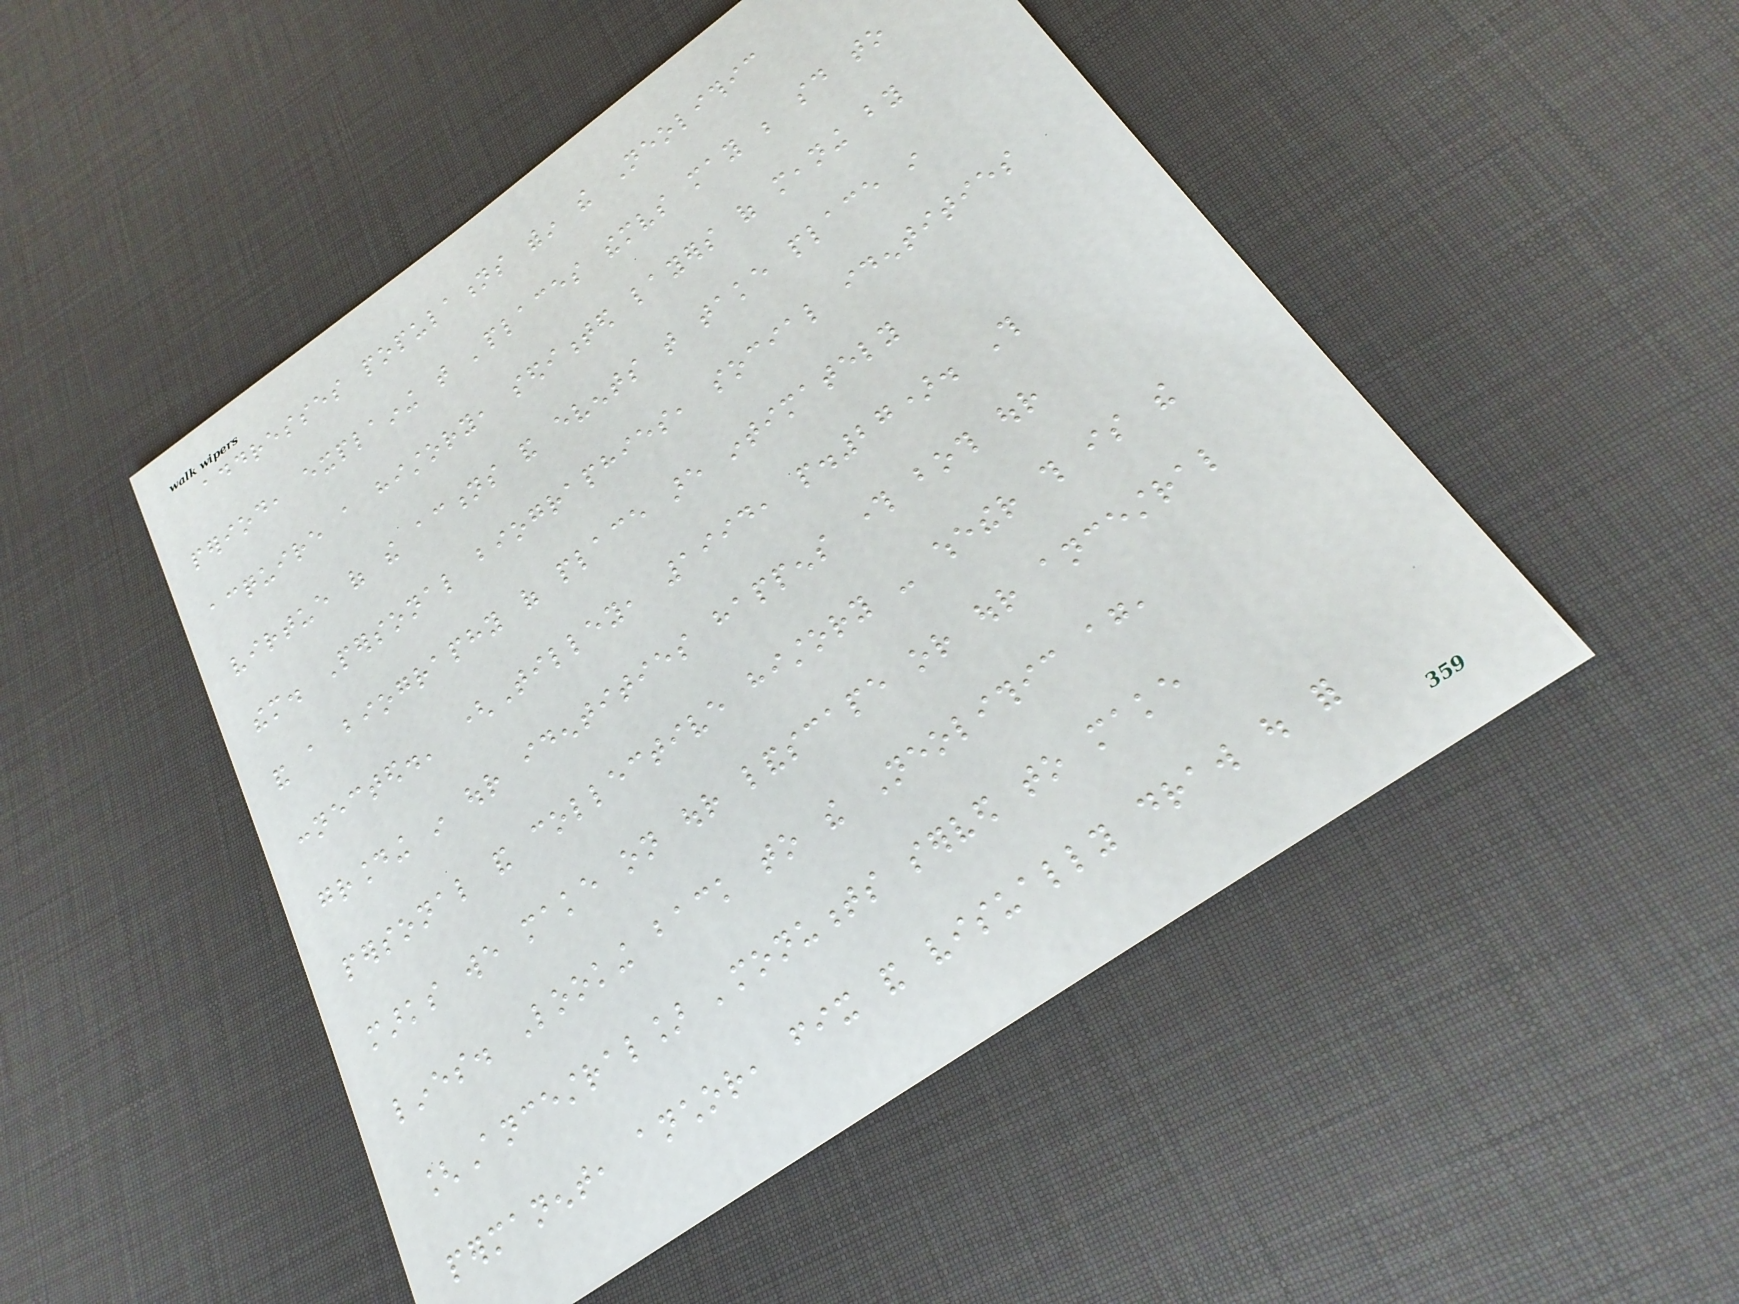addresses populations within the Neolithic
period, explaining that 'places themselves may be said to
acquire a history, sedimented layers of meaning by
virtue of the actions and events that take place in
them. Personal biographies, social identities
and a biography of place are intimately
connected.' (Tilley, 1994, p.27). This
grounding in our identities happens through both our
personal and collective history - whether this is the
marks we make on our landscape or our ancestral
lines. Looking back to the Neolithic again,
[Ancestral] 'monuments served to make
permanent, anchor, fix and visually draw out for
